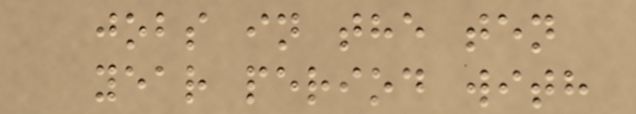jobs in the ten
year period with
